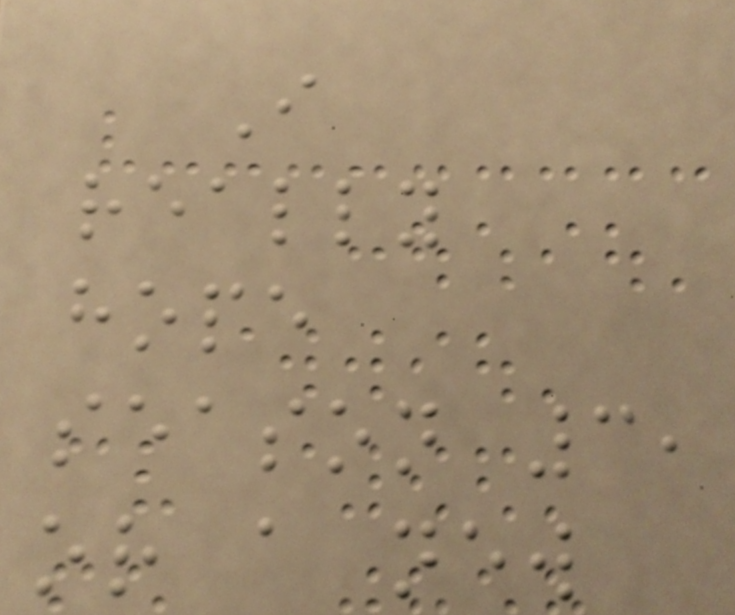I
really
hope
season 3,
or a new
